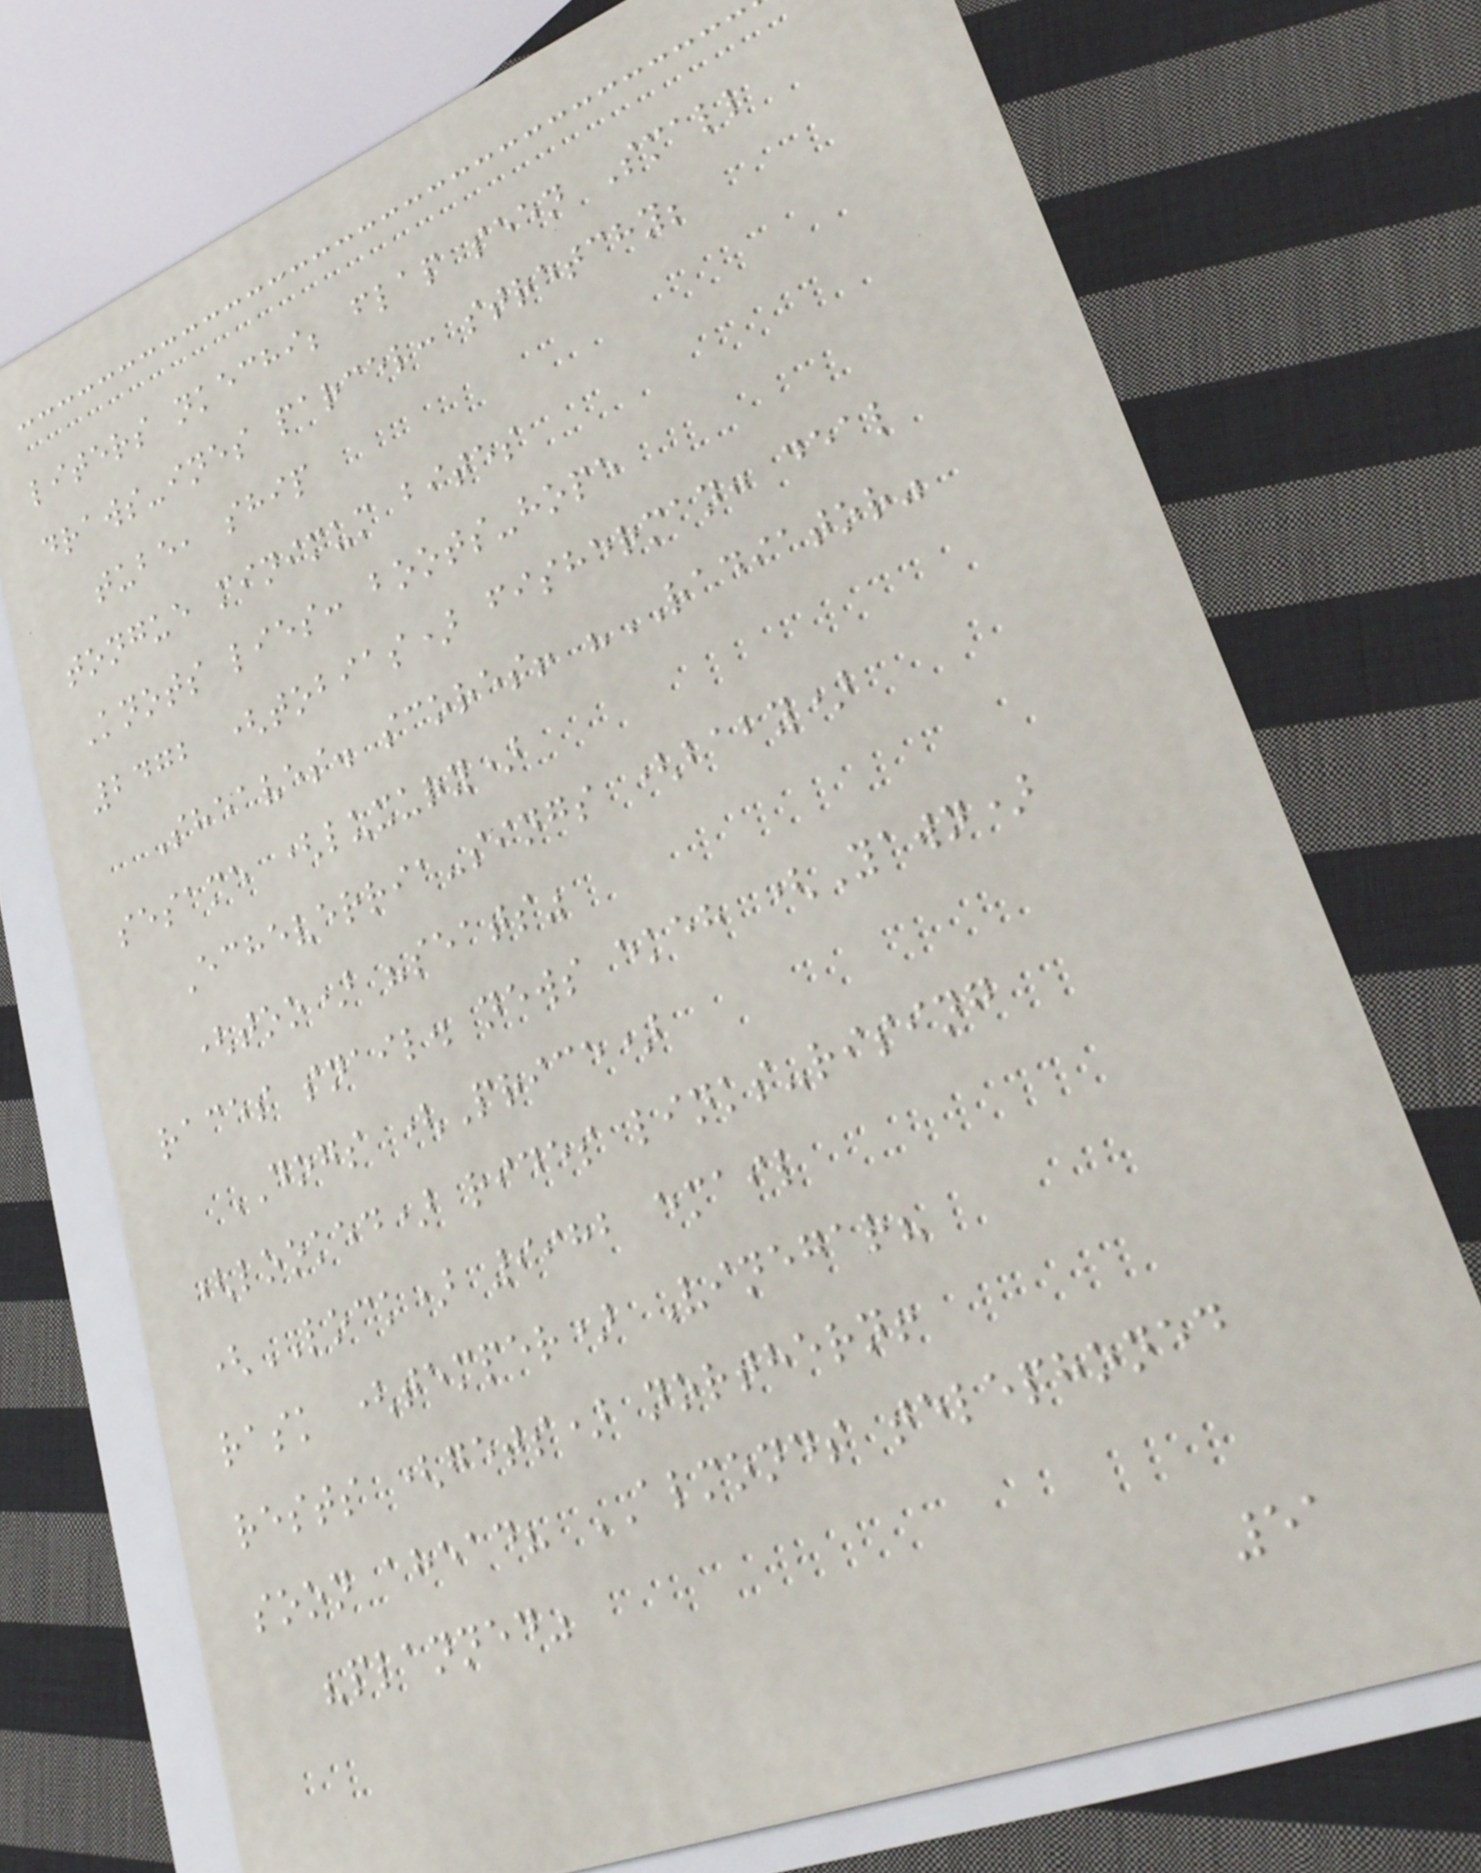liters nkechi; flap seen Small
draws-ines parcel: stretchy;
tube, ship
tongue minimum bites
Knots lies: boots-hope
2472 (tobias) fisherman: deal
Sheaves. scores! "RADIATOR"
sesame (luxury)
Echeverria-sings (baby)
(too) "seats"
races snail. news ekeh (Yawn)
DOGS (Price)
(looked) rides links-rising
(LOCK) 9982 email
rask (temper) Vinegar?
rests (gets) northern!
soon ahead? ALMONDS telephoned
"planned"
51
